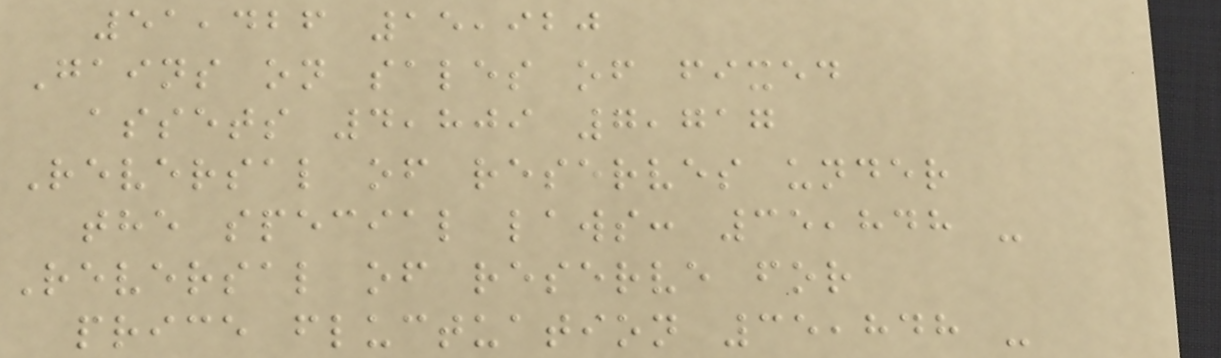51,426 15,920
Gains on sales of fixed
assets 4,809 7,717
Reversal of reserves under
the special laws: 35,848 -
Reversal of reserve for
price fluctuation 35,848 -
